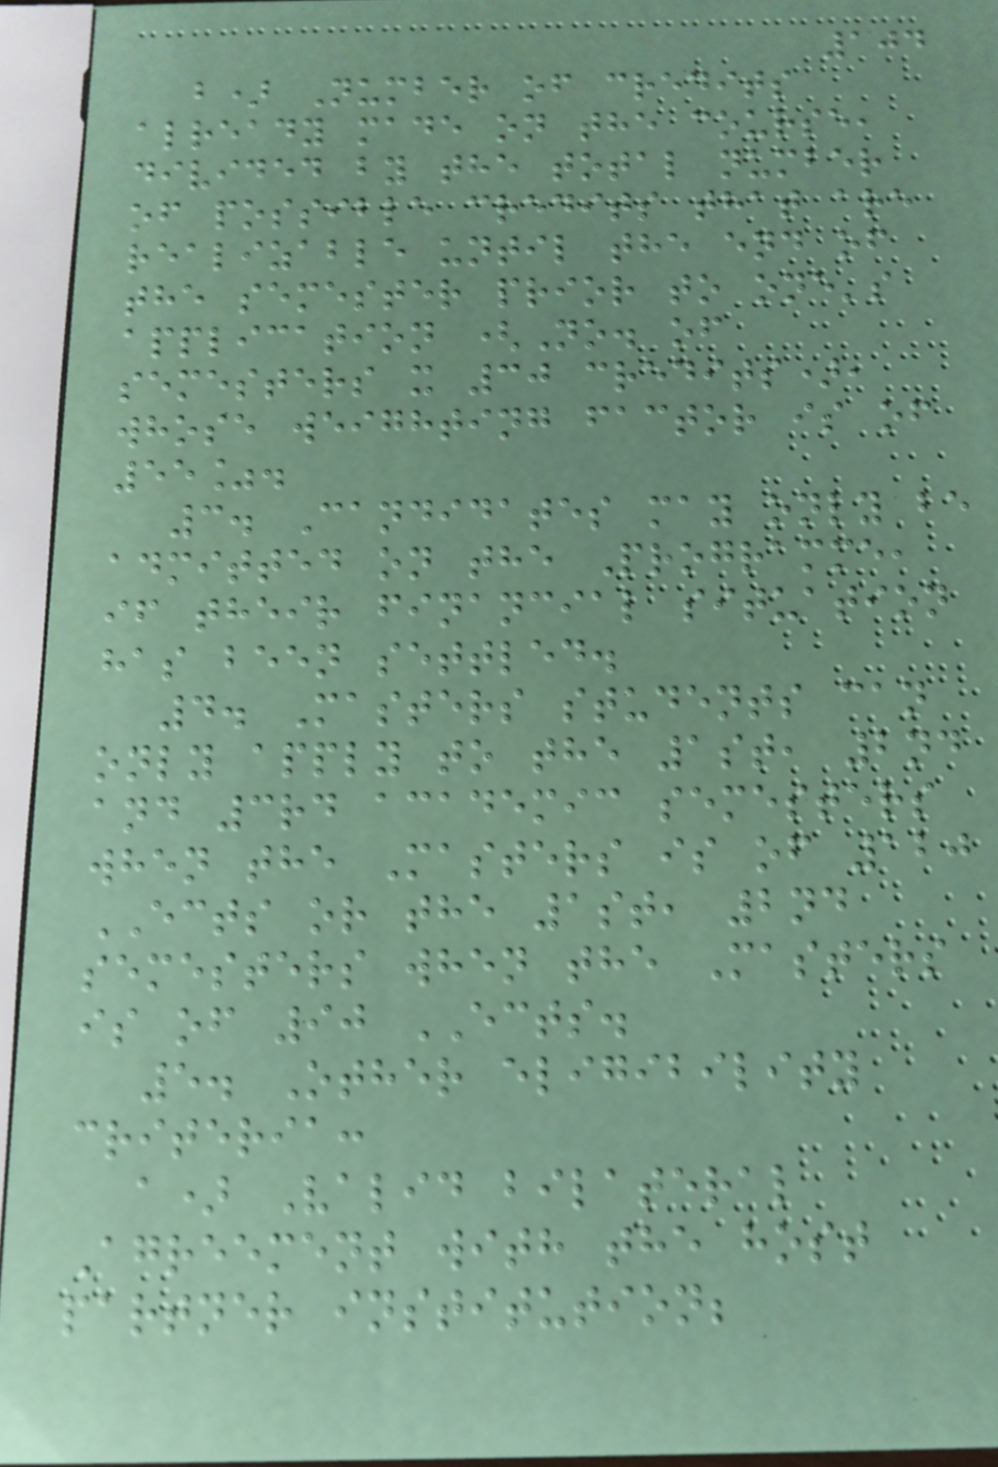104
b) Number of credits
already made on the course,
divided by the total number
of possible credits that are
realizable until the end of
the semester prior to one's
application (No. of
semesters x 30 credits),
whose weighting factor is of
55%.
3. Candidates may only be
admitted on the Programme,
if their financial situation
has been settled.
4. Masters students can
only apply to the 1st, 2nd
and 3rd academic semesters
when the Masters is of 120
ECTS or the 1st, 2nd
semesters when the Masters
is of 90 ECTS.
5. Other eligibility
criteria:
a) Valid bilateral
Agreement with the host
partner institution;
